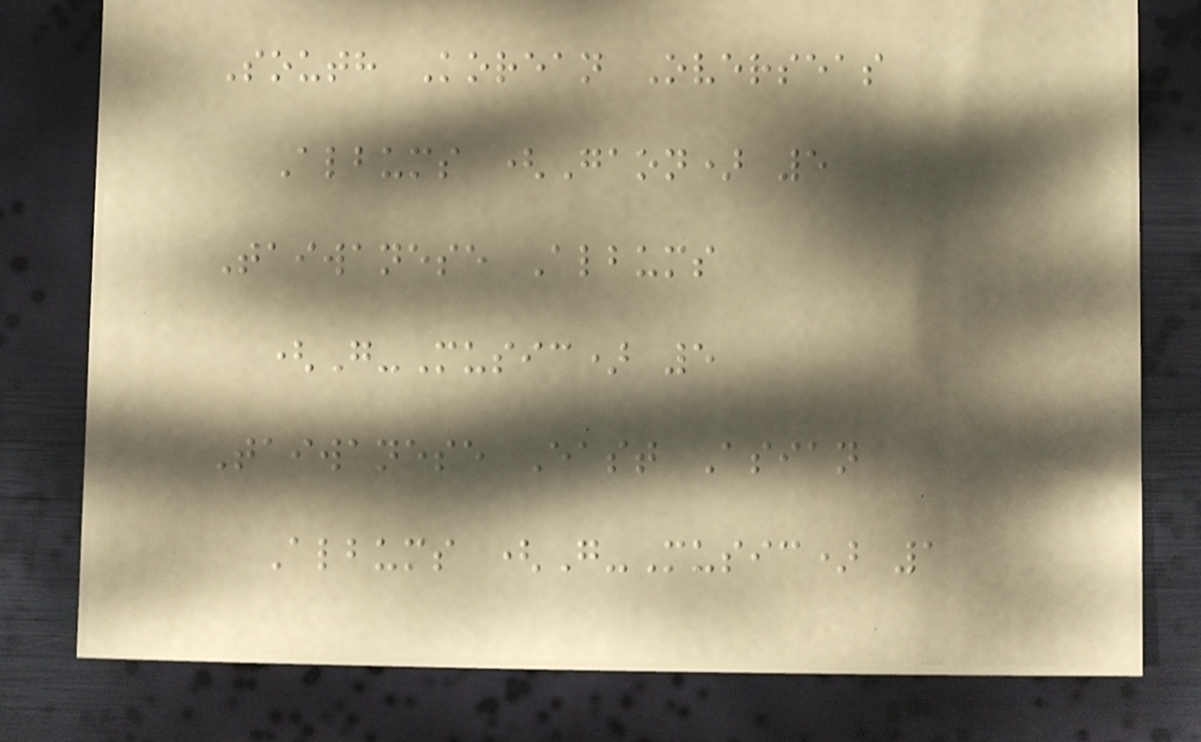South Korean Overseas
Albums (Gaon) 5
Taiwanese Albums
(G-Music) 5
Taiwanese East Asian
Albums (G-Music) 1
